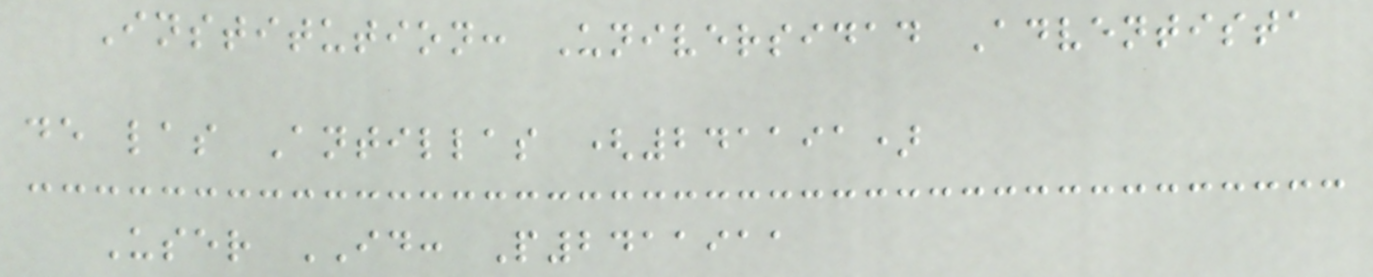Institution: Universidad Adventista
de las Antillas (241191)
User ID: P2411911
